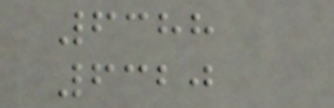6388
6320
